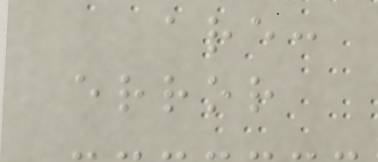are:
error
